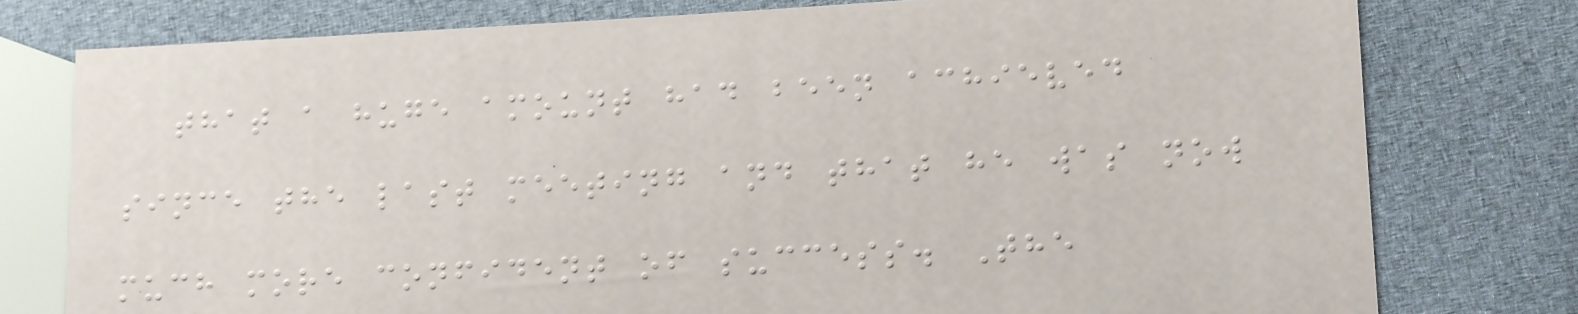that a huge amount had been achieved
since the last meeting and that he was now
much more confident of success. The
